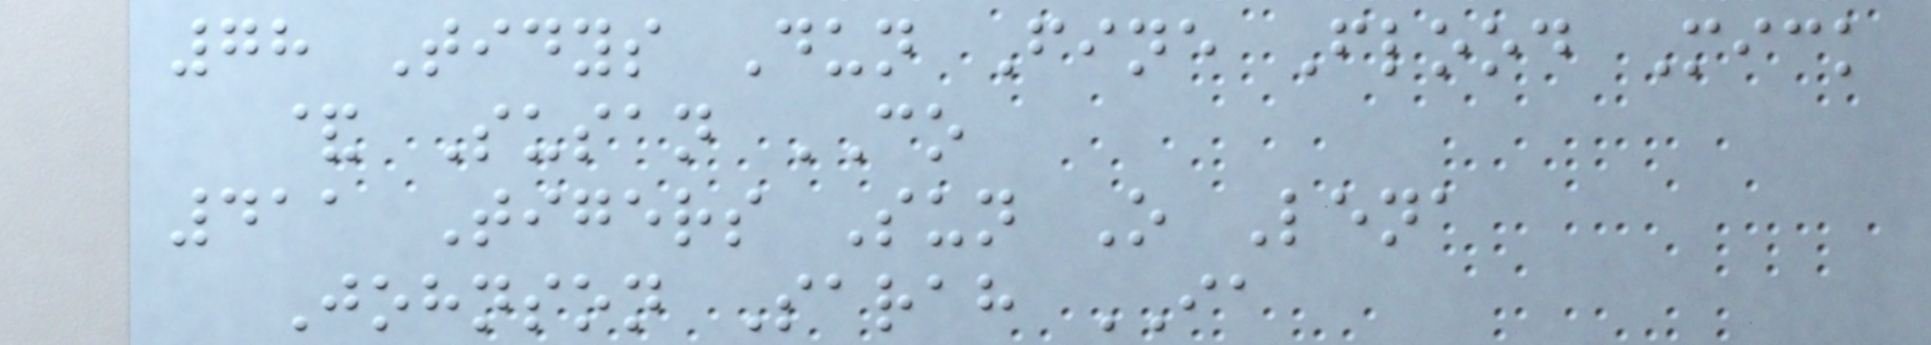78 Tidys Dun Fine Flood Mick
& Susan CO
411 Tigers Sun O Lena
Johnson Sarah IA
